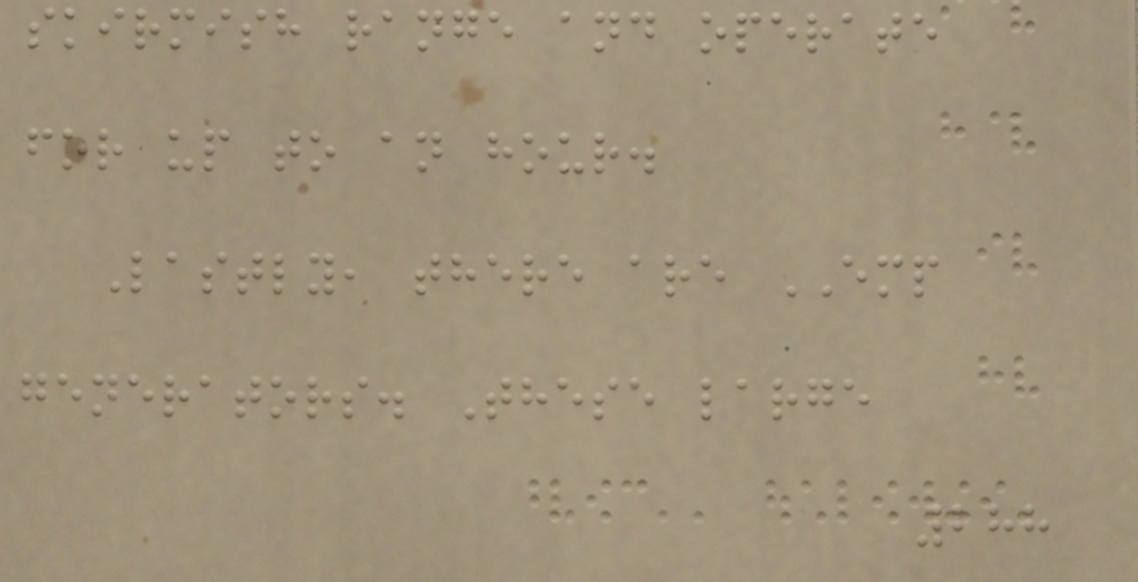skirmish range and operate
for up to an hour.
Lastly, there are EMP
generators. These large
288
